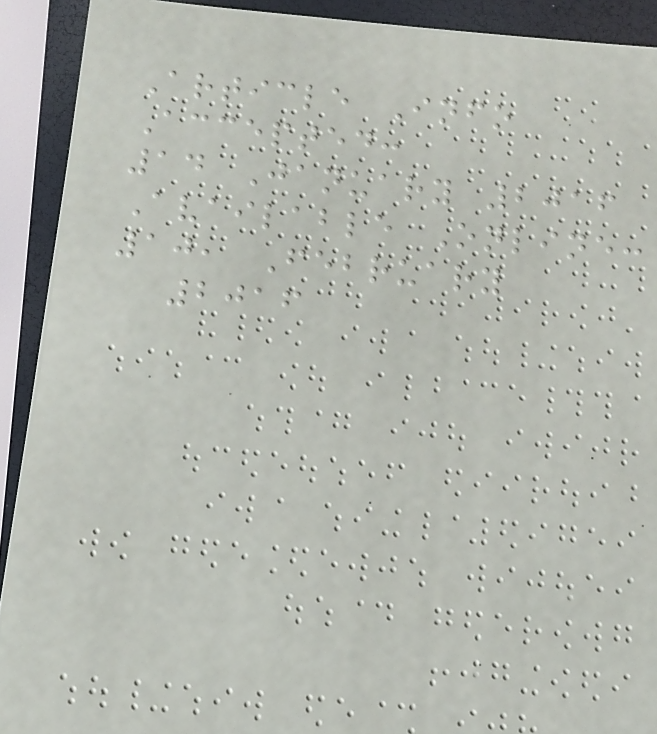Article Info
Accepted:
14 January 2016
Available Online:
10, February
2016
